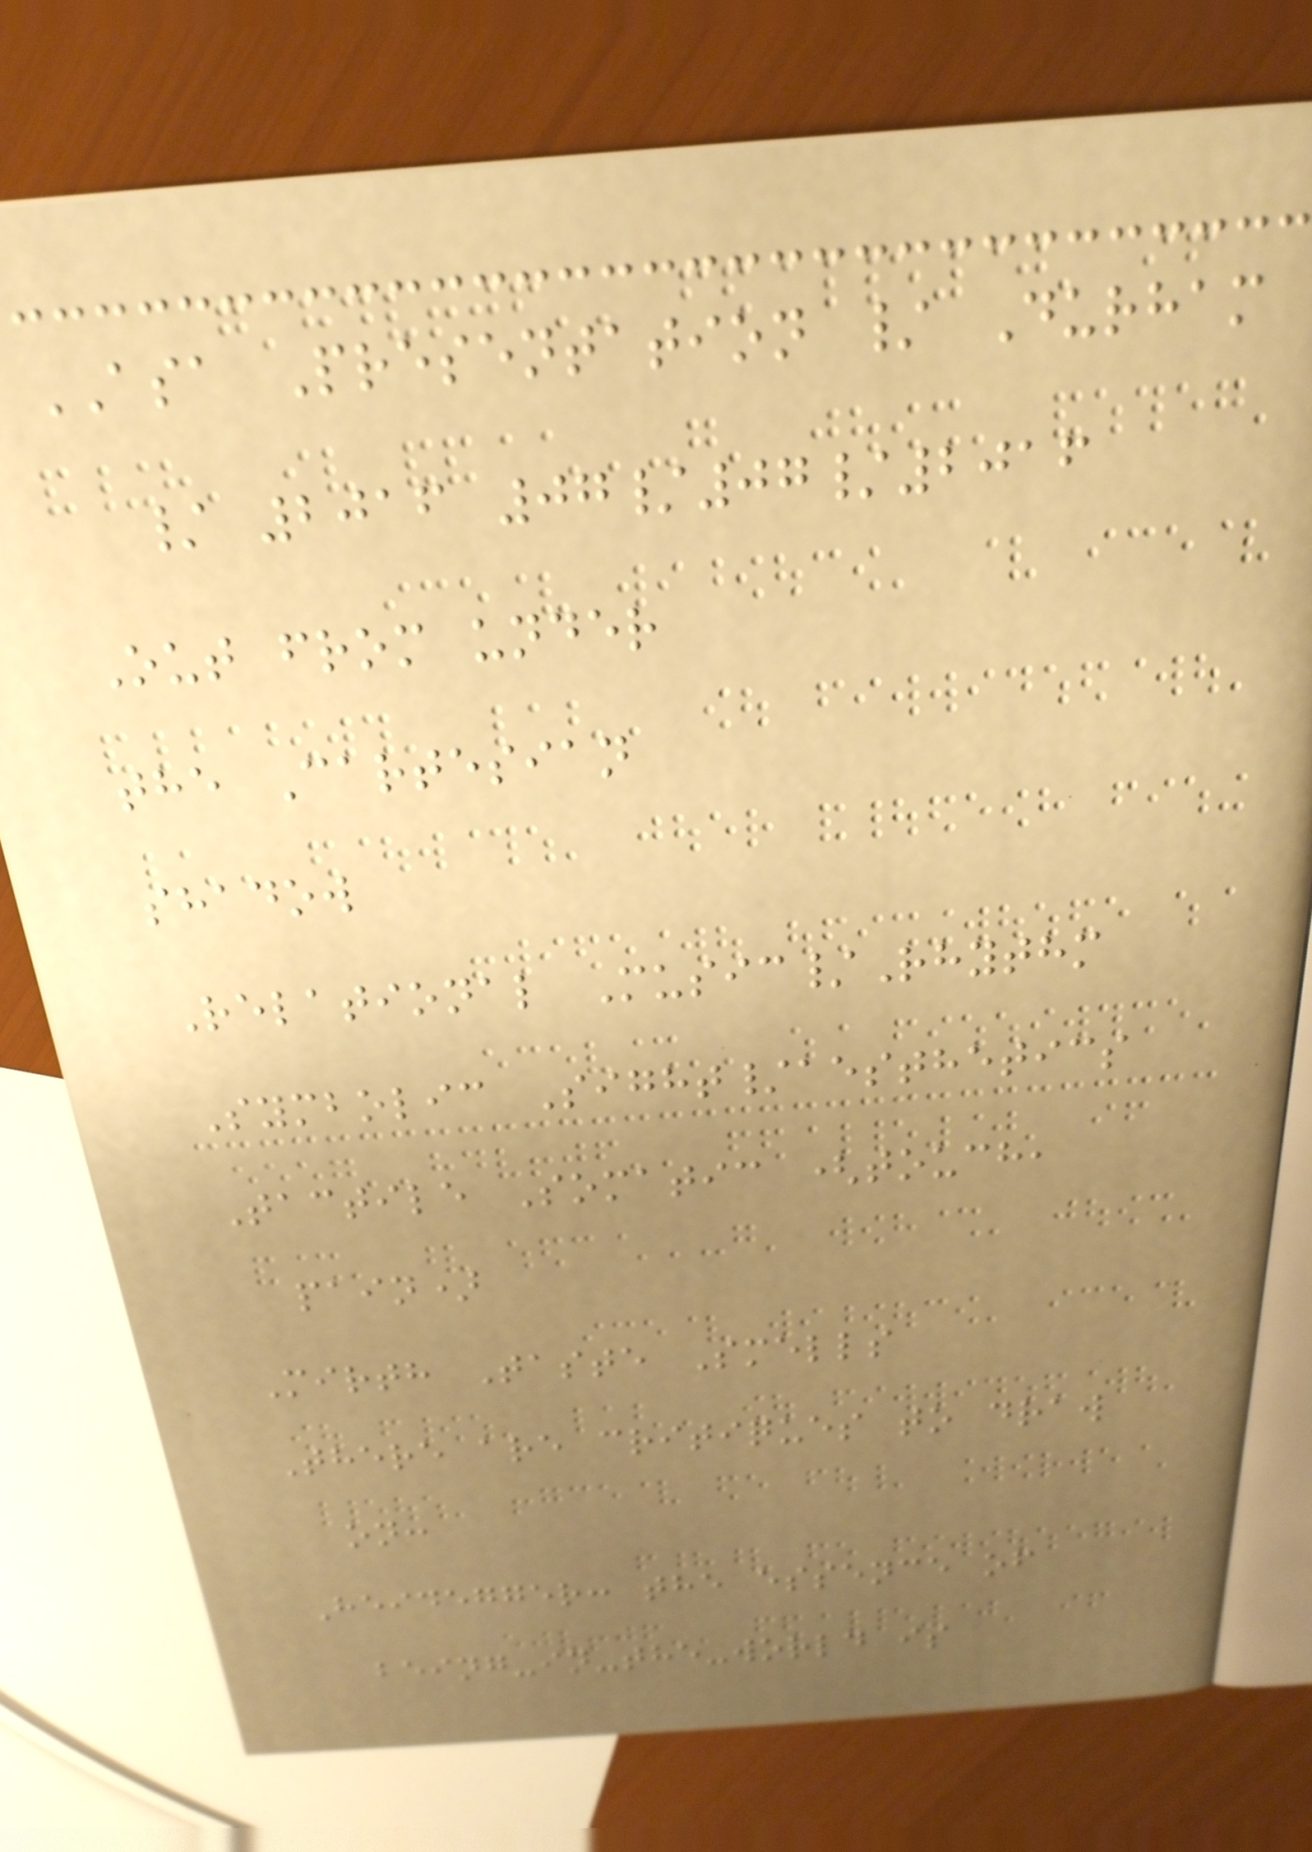ASA Presentation / Durham
/ 2016 07/07/2016
Out from under
the Cartesian
shadow
Relational Music/Rhythm
Symbolic Sight/aesthetics
Tactile Somatic (touch,
pain)
Mirth Taste Smells
There are critiques to draw
on:
Heidegger: the essence of
being-in-the-world is
